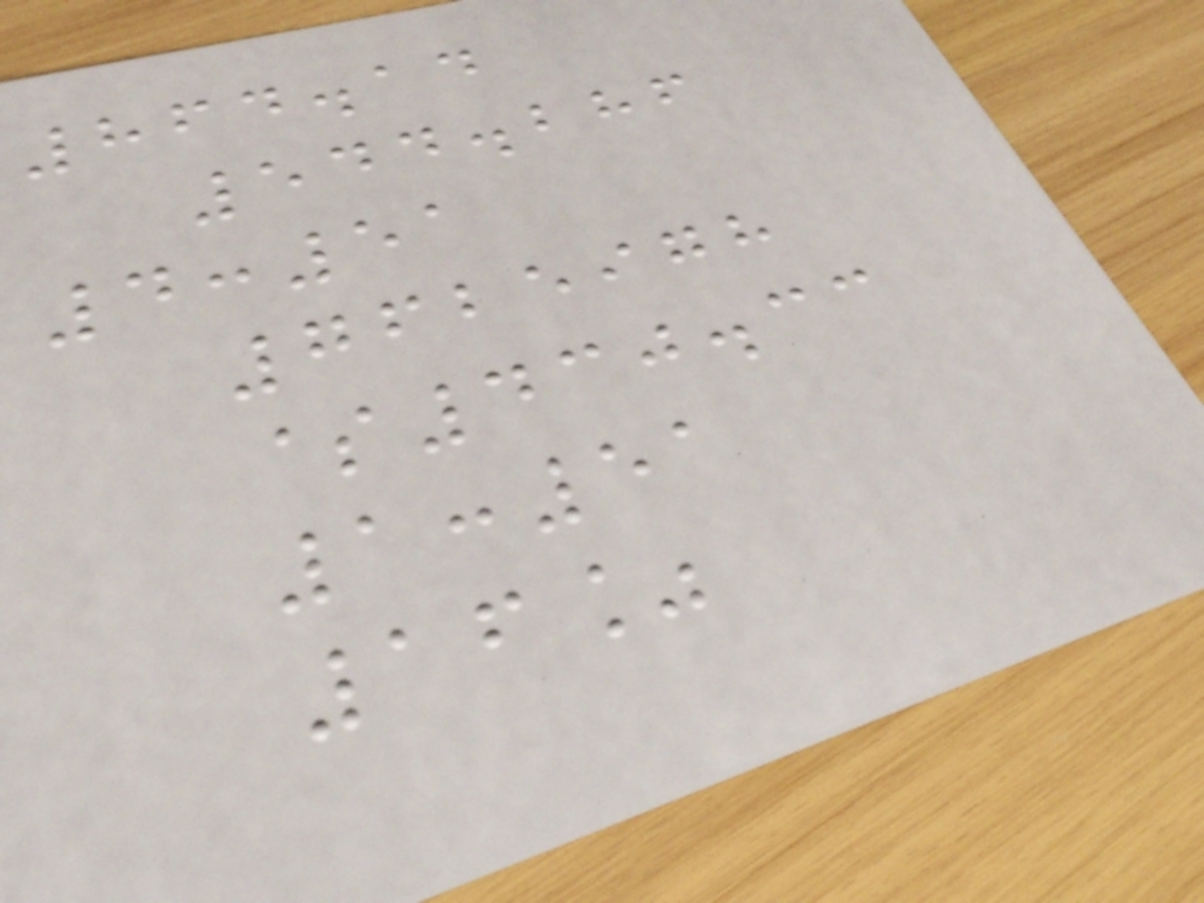864.14
544.286
4:51
7625978
$430.33
1:51
16%
